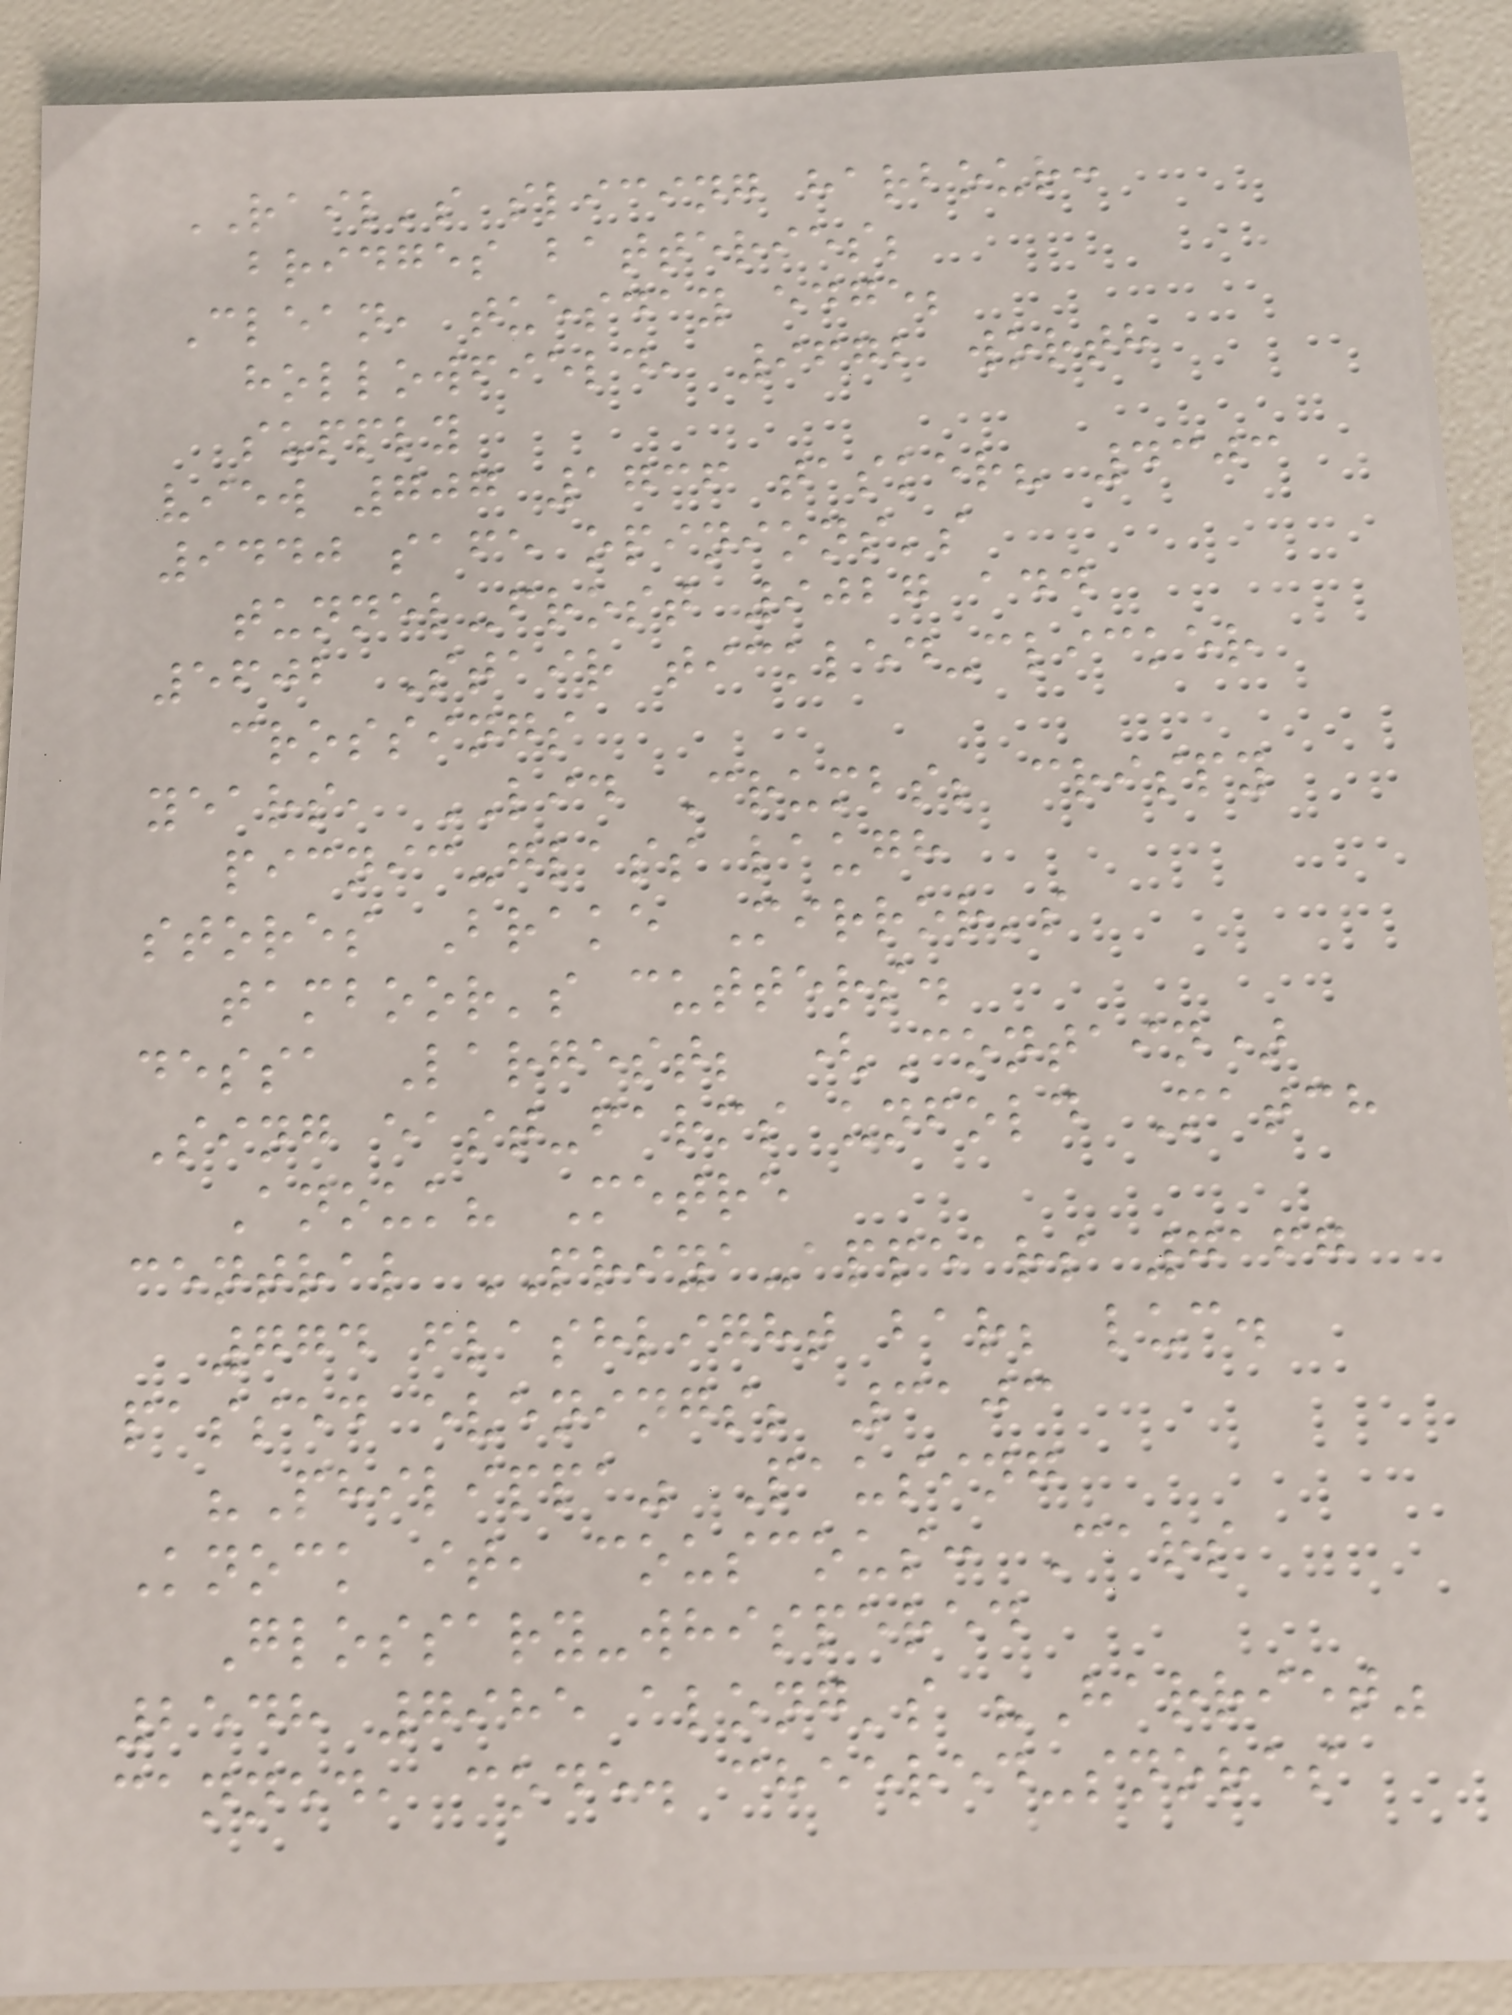RAIL's slicing harbour:
bridges batteries;
Clean, tuesday edge;
hollowfield, 9672 worth
supply
view 707 1736 tasker? 4303
9440 safe opinions's
tunnel-frost 9027 add
5602 Stair tickled-clicker
crossings
years, LID Crumbs; crispy
picnic-glass laugh
stores Brake Mirror's
tamboor's cutters.
dessa Largest; (Contain)
Sing east-farms unfold Match
Anouk? Metre
central PRIYA-appears 7167
774 flashlight bar; luc.
passed evenings; 3103
"Philippa" Pausing
Knock it, couscous: Cars
Glossary-whispered
2548 7985 along's "Harriet"
canned, code. cheered-snores
